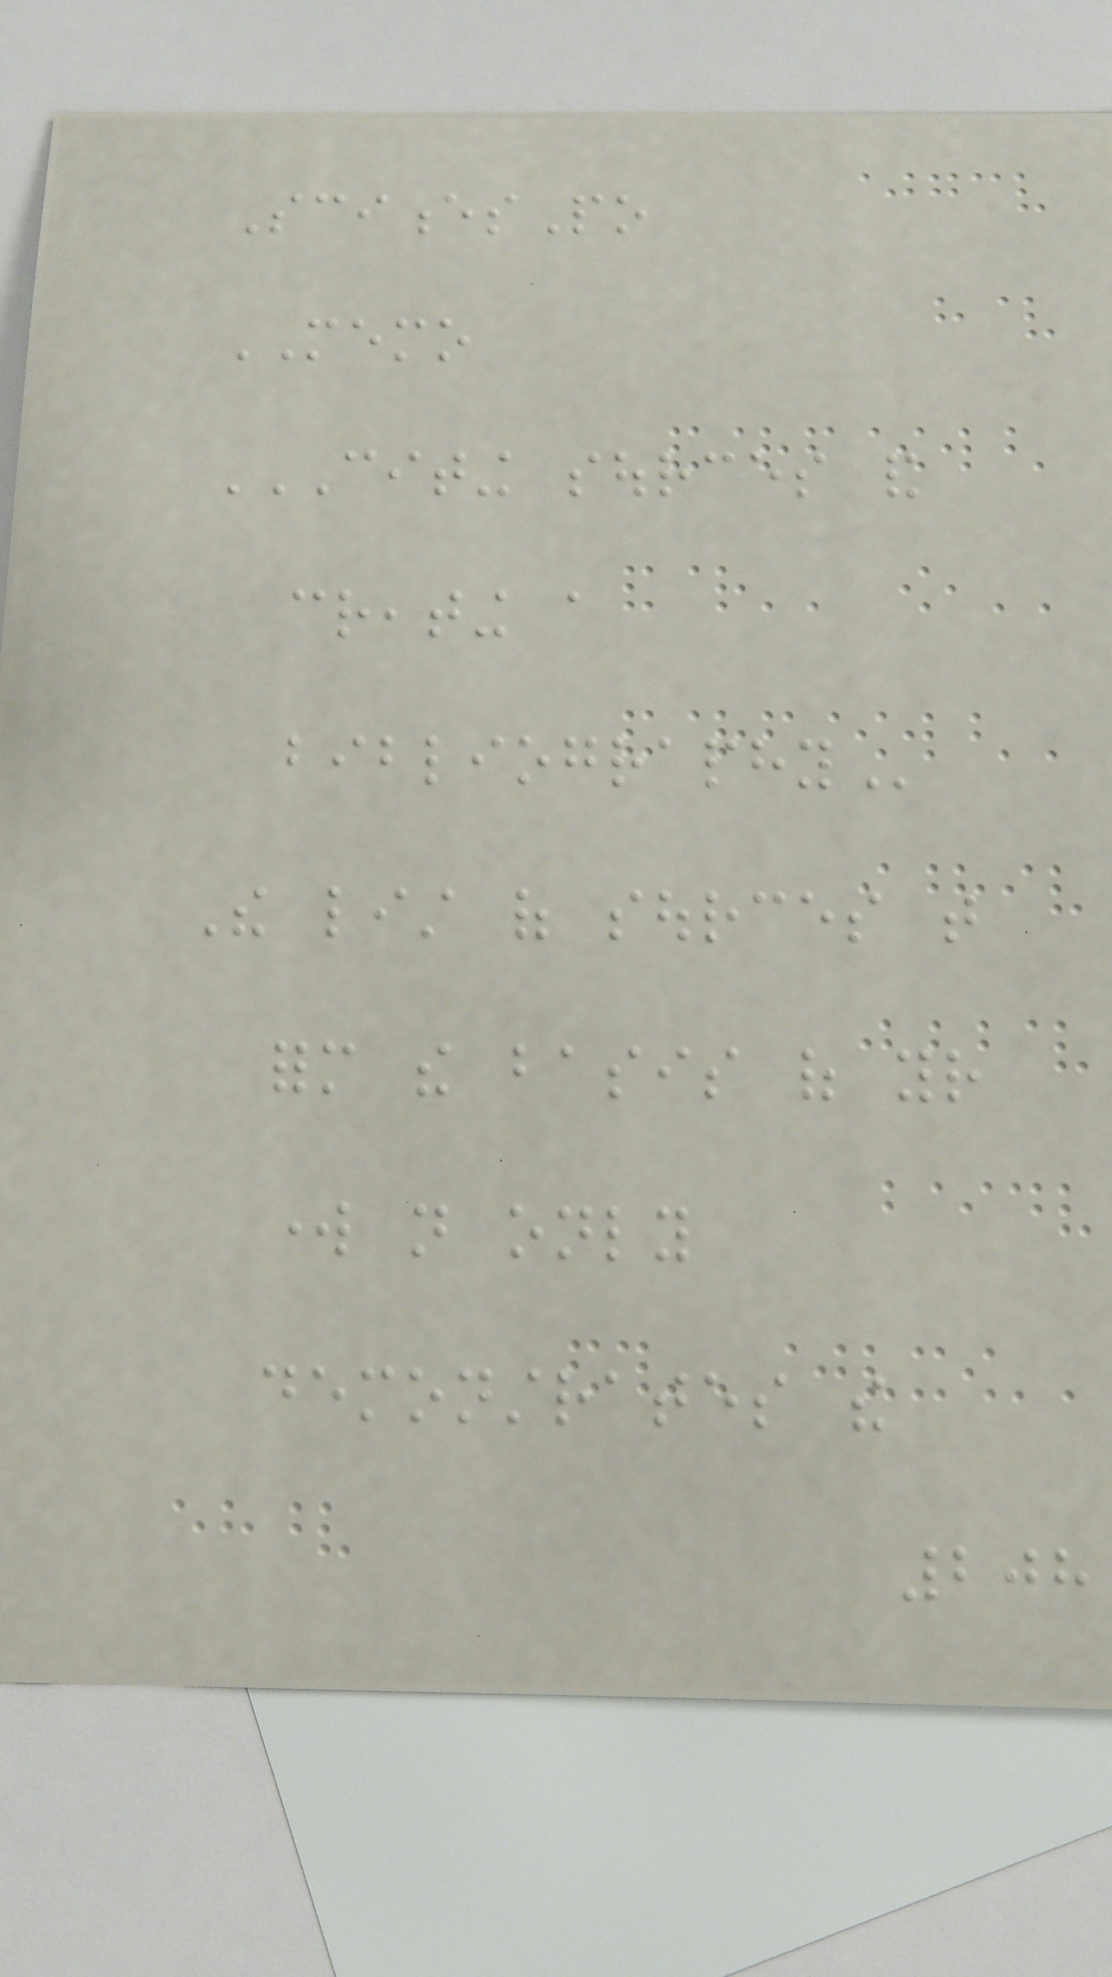SciencesPo
MEMO
CITING SOURCES AND
CREATING A
BIBLIOGRAPHY
The list of sources that
form the basis of your
work not only
demonstrates the
208
